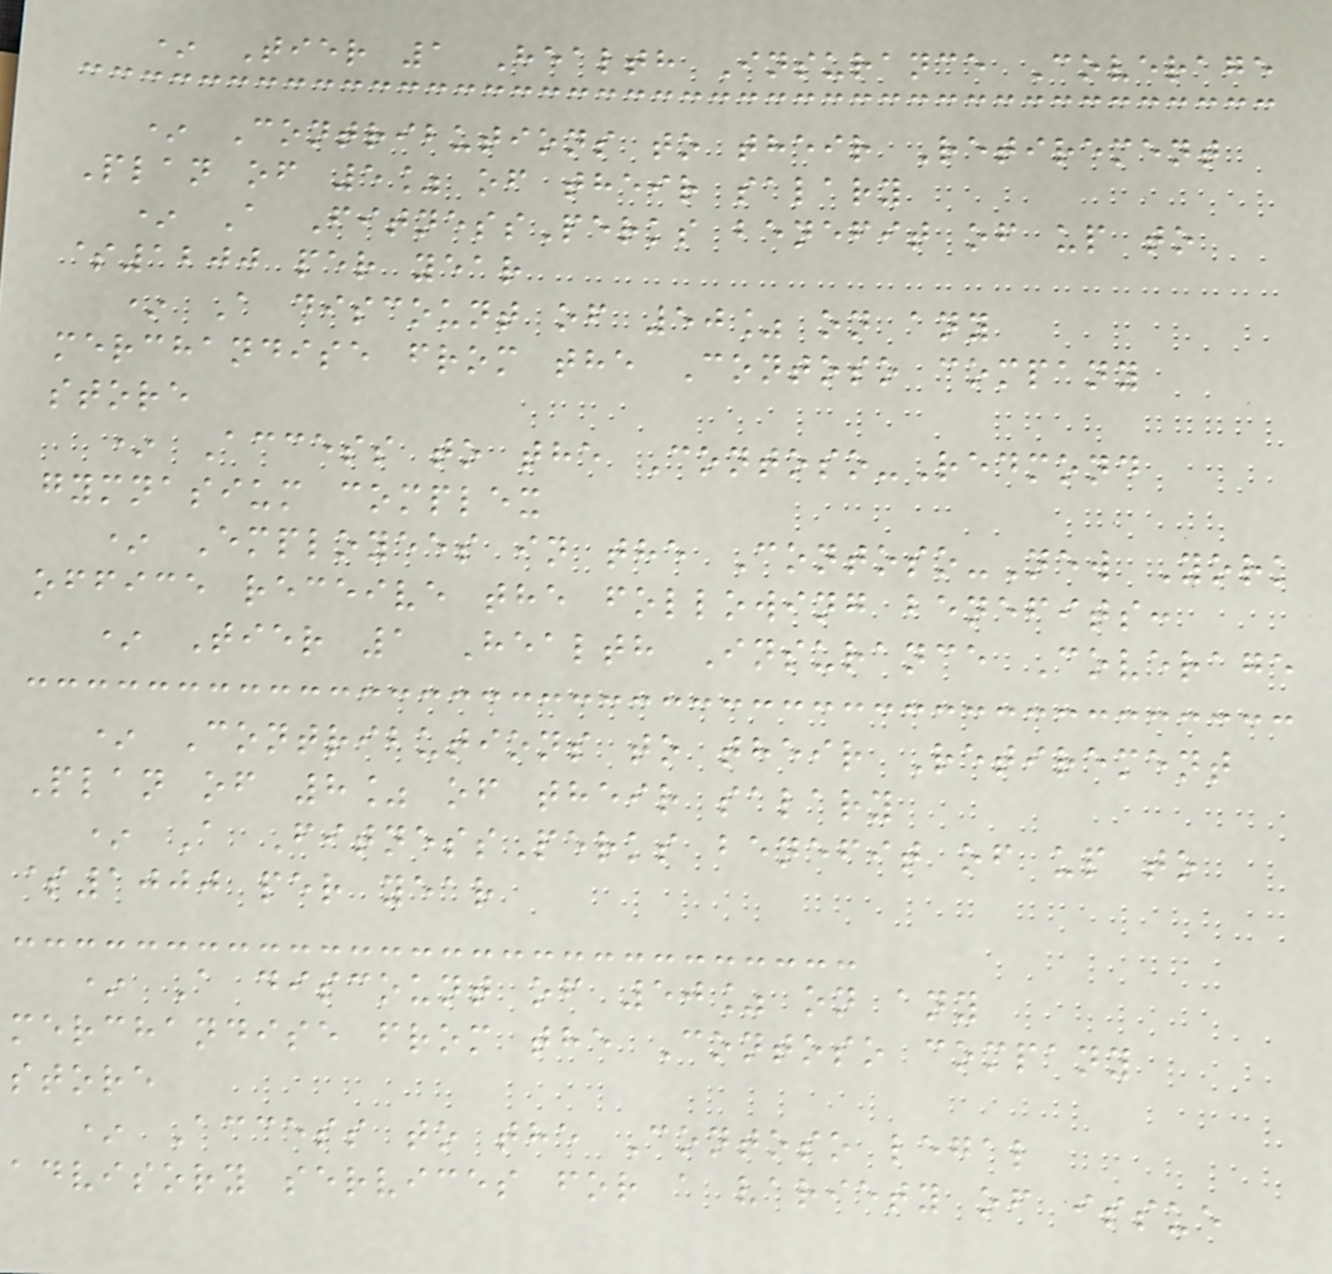* Tier 1 Health Insurance Coverage
* Contributions to their Retirement
Plan of 5% of their salary
* A FitnessPerks benefit of up to
$1200 per year
* A discount of 50% on any
merchandise from the Contoso company
store
* Access to the Contoso-Redmond
gymnasium complex
* Employees in the Contoso-New York
office receive the following benefits:
* Tier 1 Health Insurance Coverage
* Contributions to their Retirement
Plan of 8% of their salary
* A FitnessPerks benefit of up to
$1000 per year
* A discount of 50% on any
merchandise from the Contoso company
store
* Access to the Contoso legal
advisory services for a variety of issue
